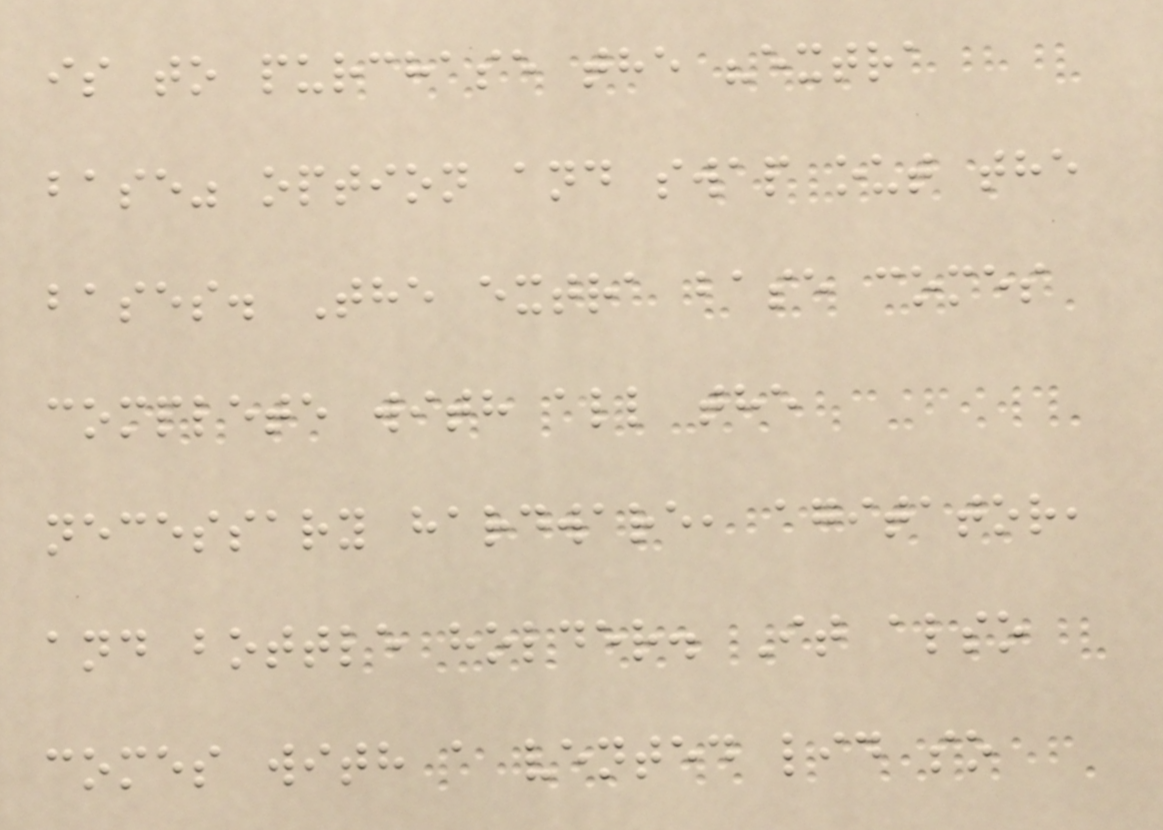is to purchase the "extra
base" option and swap out the
bases. The extra base comes
complete with all the
necessary hardware, agitator,
and bottle holder. It also
comes with a vented lid so
